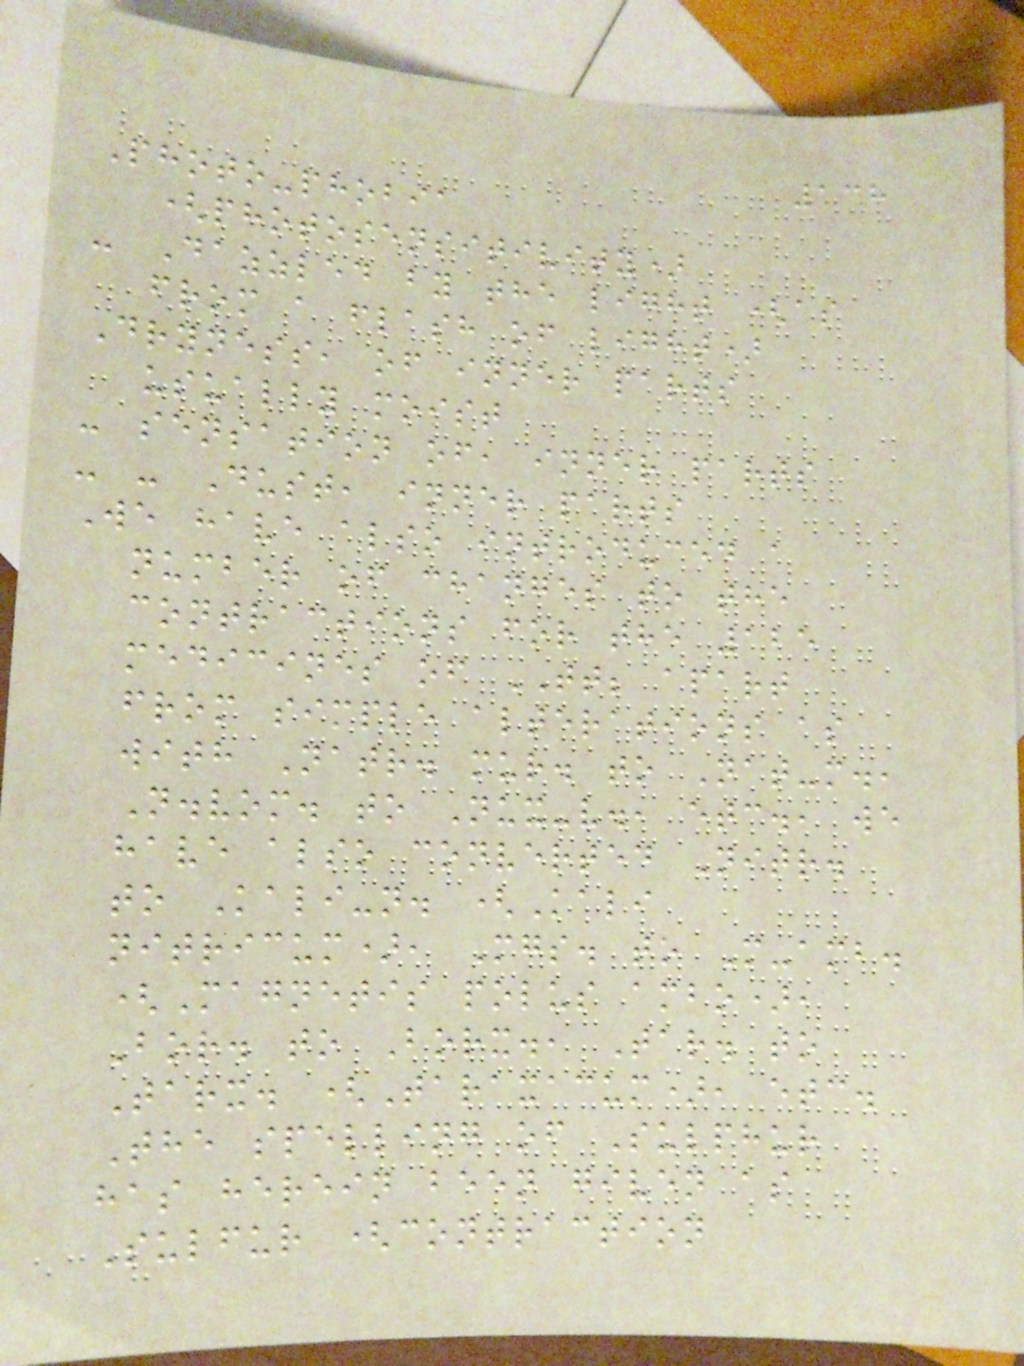138
Photo-phobia
(photosensitivity)
- Dazzled by the light (as
from a flash of light)
Dryness, of inner parts
usually moist
- sensation of, inner parts
- - Dust, inner parts
We have also introduced a
number of changes to the
contractions for the 125
medicines of TT; apart
from simple alterations as
with Natr. mur. to Nat-m.,
N.vom. to Nux-v., etc., we
have also converted Nitr.
to Kali-n. (Kali
nitricum), Mgs. to M-amb.
(Magnetis polus ambo),
Bor. to Borx., Tar. to
Tarx. (Taraxacum), etc.
The spelling of Sulphur
has herein been given as
Sulfur (contraction
